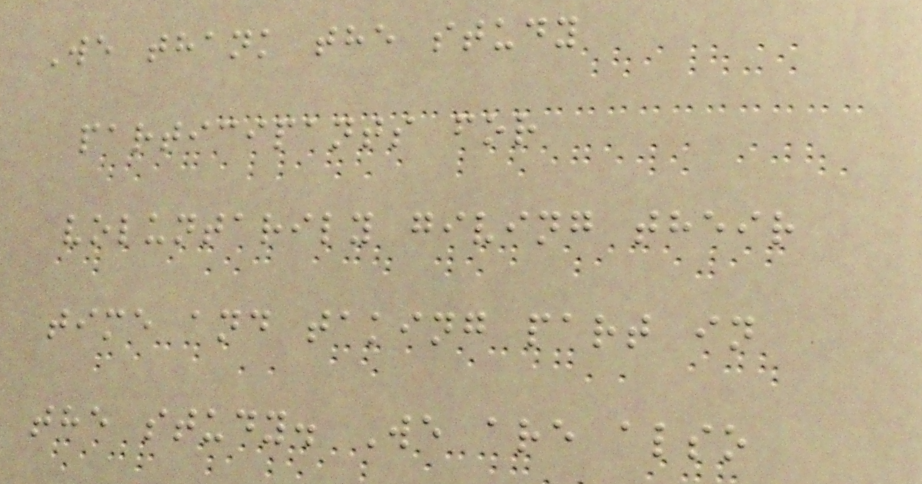We thank the study
participants for
voluntarily giving their
time and taking part in
the study. We are also
